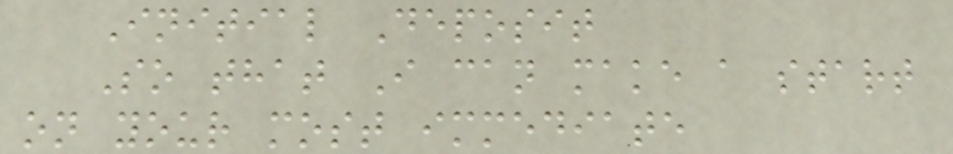Initial Deposit
So that I can make a start
on your most immediate
